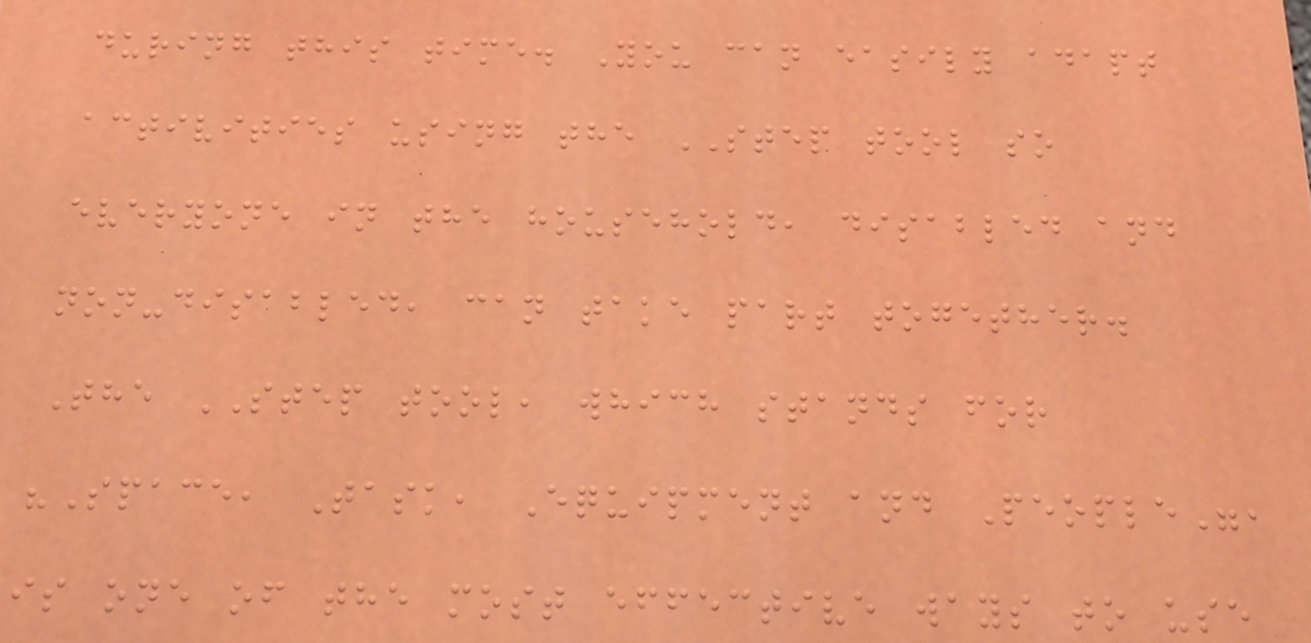during this time. You can easily adapt
activities using the STEP tool so
everyone in the household, disabled and
non-disabled, can take part together.
The STEP tool, which stands for
"Space, Task, Equipment and People",
is one of the most effective ways to use
